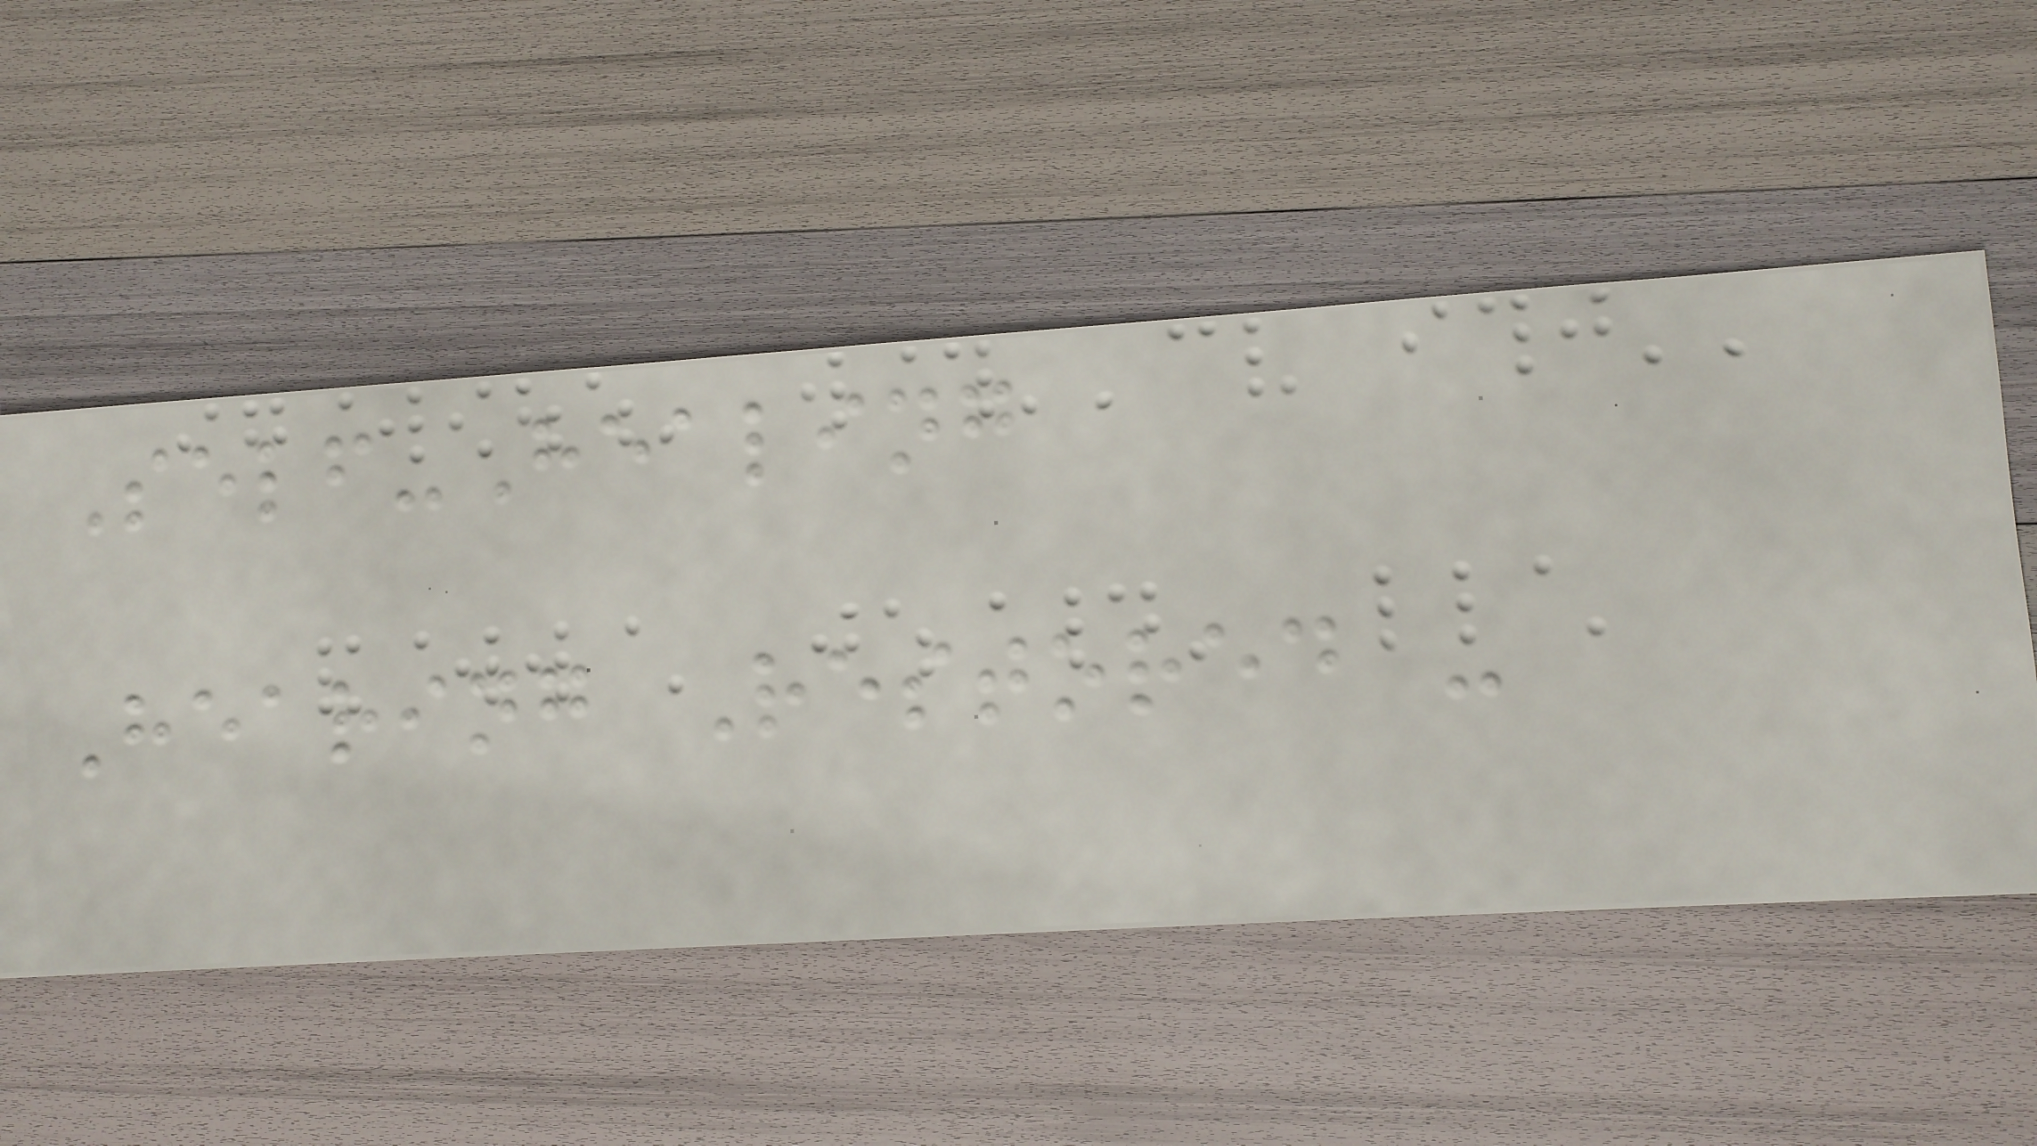Self-Healing
Hearing Restored -
